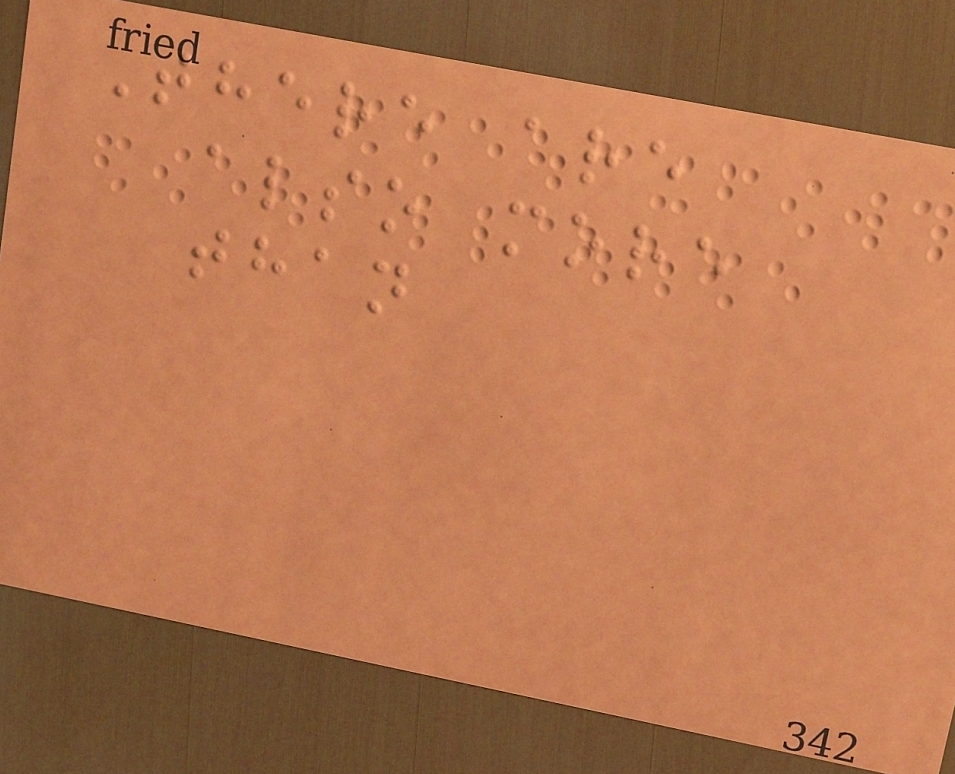There are
also more
than
